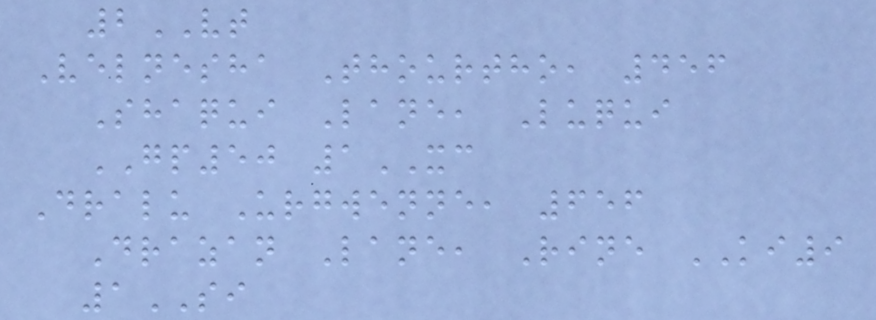2VT
Velnesha Thourtho, 456
Shaqui Lane, Luqui
GP50 1XC
Dralu Urgwenne, 656
Drazan Lane, Rine KI9
1SI
